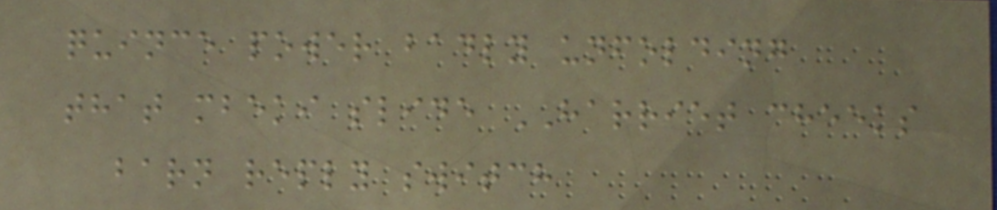quince power badly unfolding
that mbeki slide HARRIET cheeks
barn reply switch
